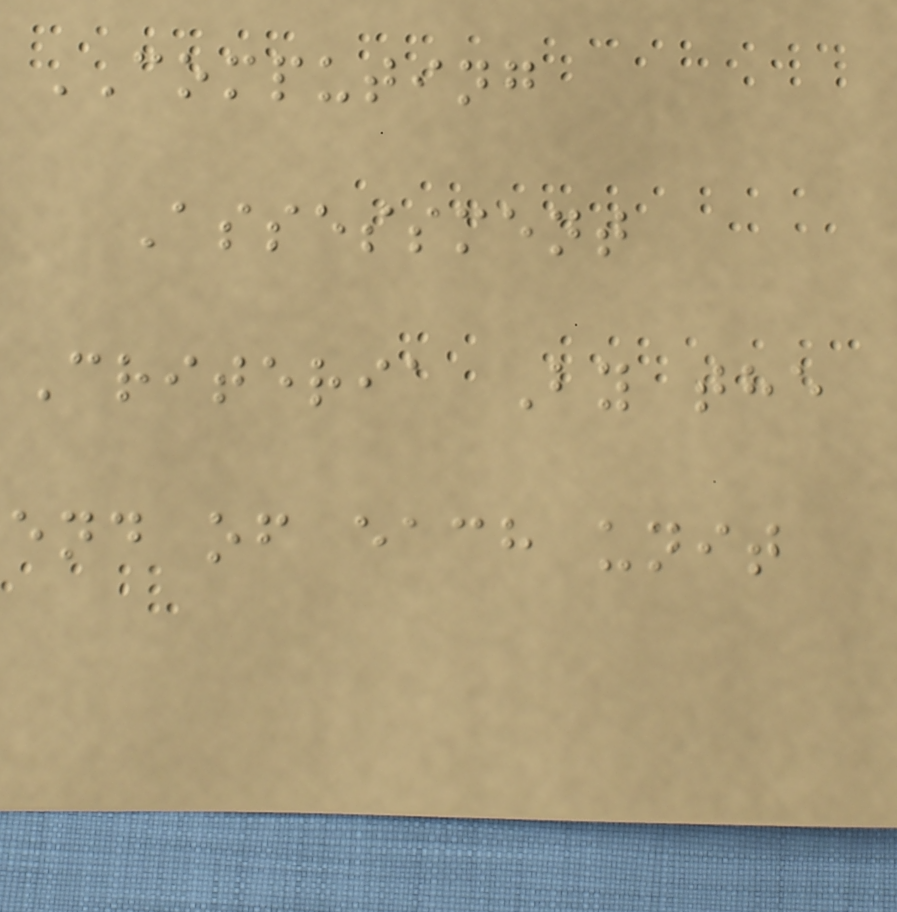COMPUTING
Assessment
Criteria By the
end of each unit
